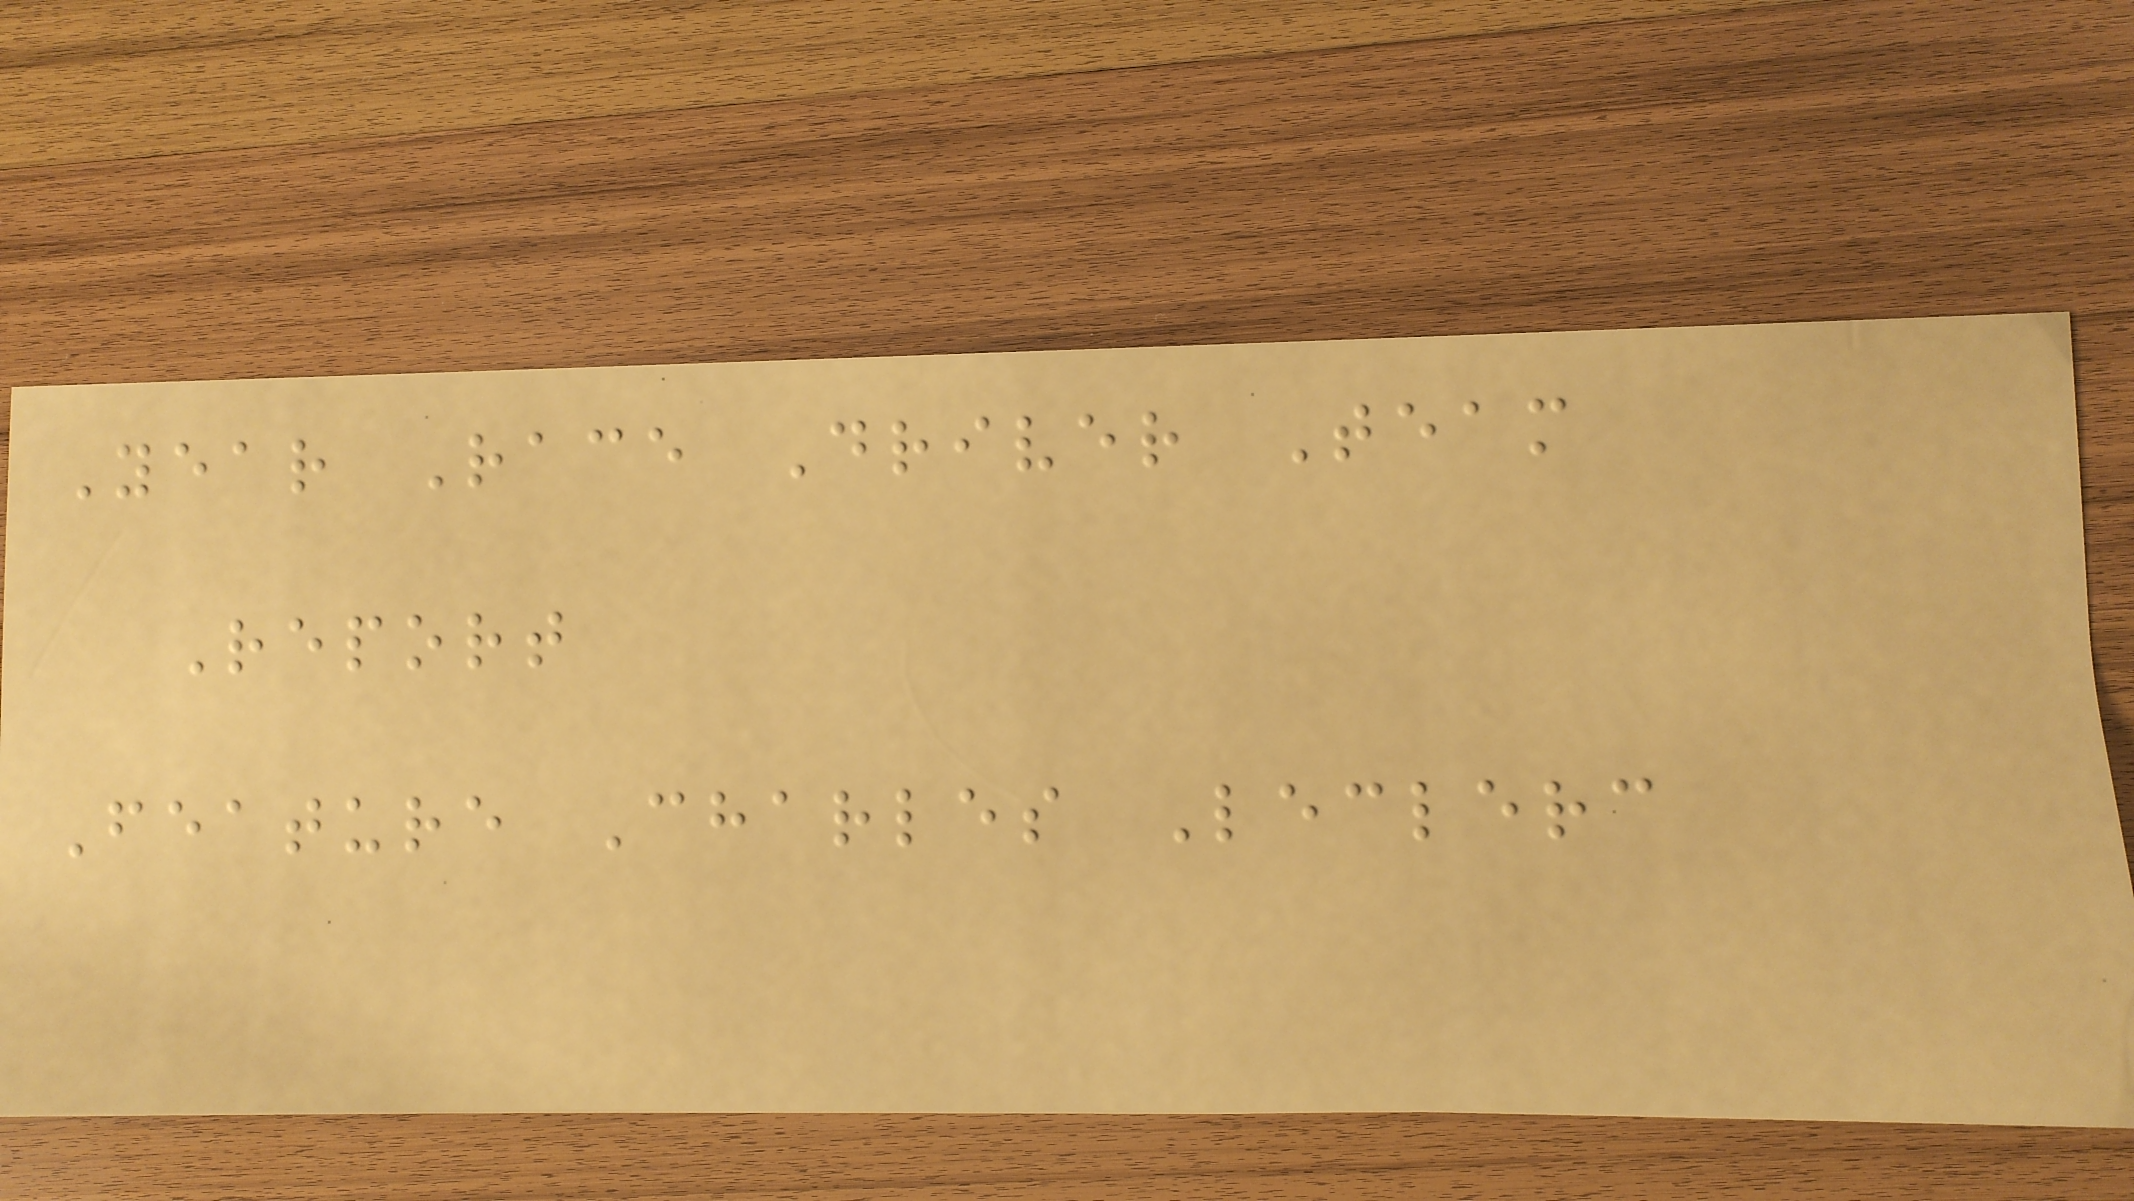Year Race Driver Team
Report
Feature Charles Leclerc
